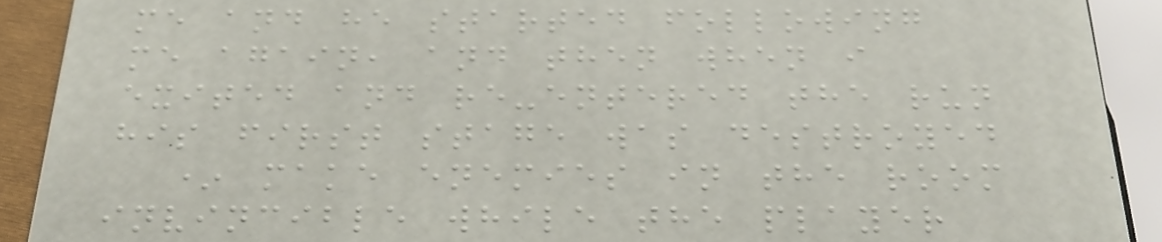me and he started following
me again, and then when i
exited and re-entered the run
his first stage was destroyed
* make enemies in the room
invincible while the player
